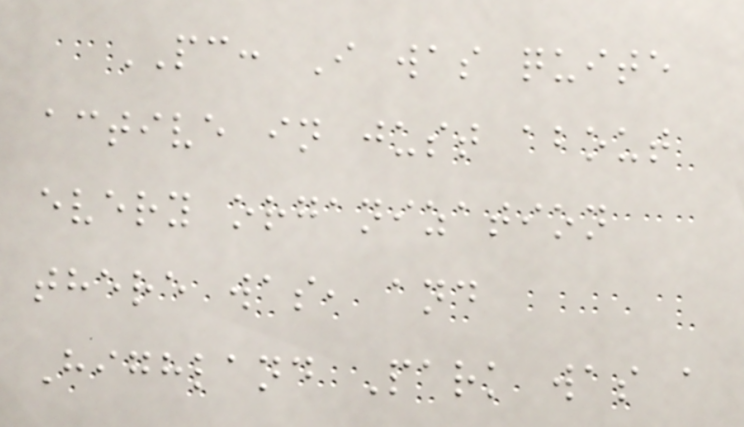PC: I was quite
active in just about
every organization
there was, and
Highland Park was a
